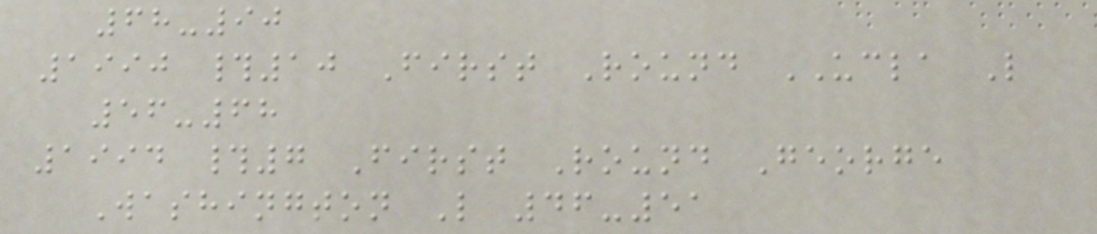68-90
1990 #10 First Round UCLA L
56-68
1994 #7 First Round George
Washington L 46-51
